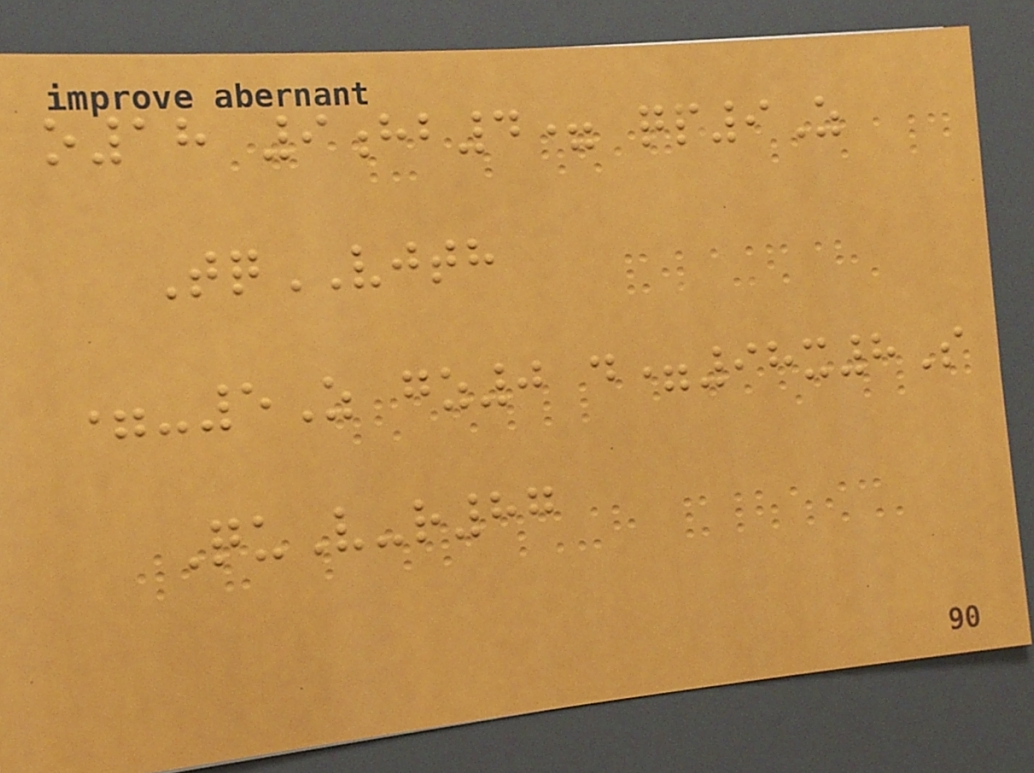o18 9hb4= qp9Z
TqVJTH
=-5Z gz0 d=98x8S
QuV-r87
